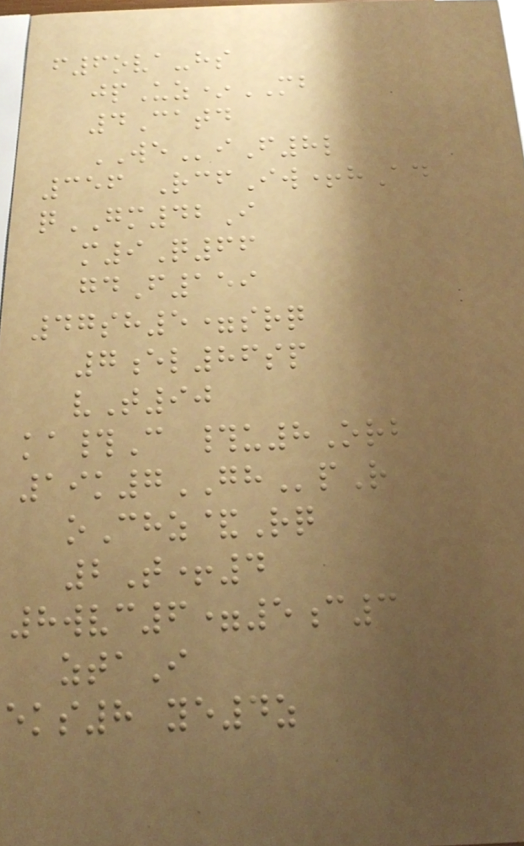f6ova-hs
jpUz*MB
4Catd
WEiF8l
356 RcfIw+hAd
qGM42I
m9Q66
gdF159
47sh5=srq
7el86sp
vT90
ka#C #u8Orb
19k7GHpR
oChz&Rq
2T+4
8wvc6=5c3
ztaI
eks8 ye4z
